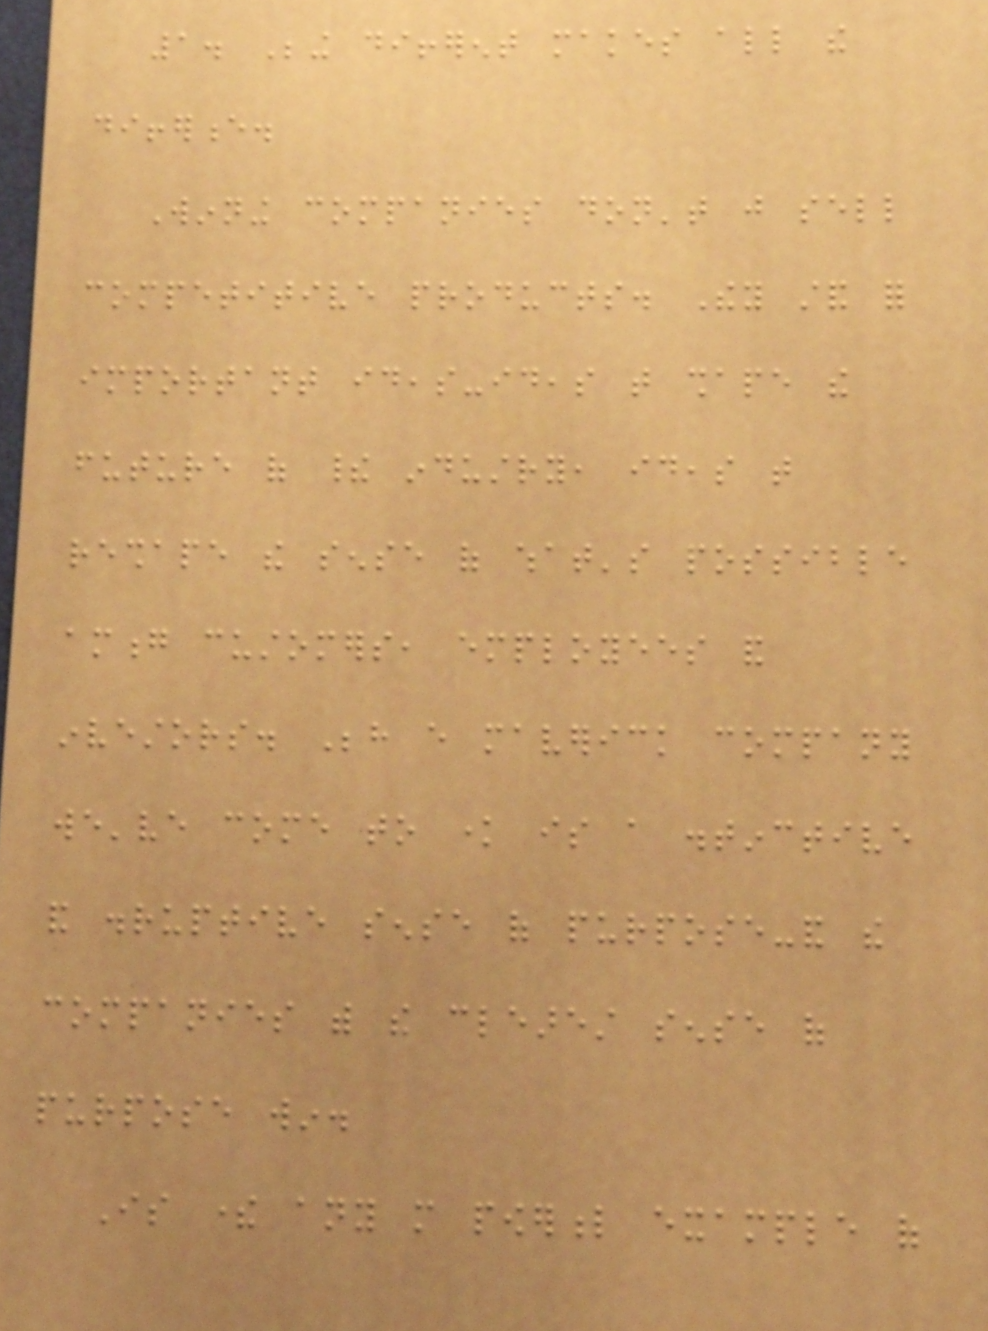1. Being different makes all the
difference.
Winning companies don't just sell
competitive products. They stand for
important ideas-ideas that shape the
future of their industry, ideas that
reshape the sense of what's possible
among customers, employees and
investors. Behind every maverick company
we've come to know is a distinctive
and disruptive sense of purpose-and the
companies with the clearest sense of
purpose win.
Is there any more powerful example of
